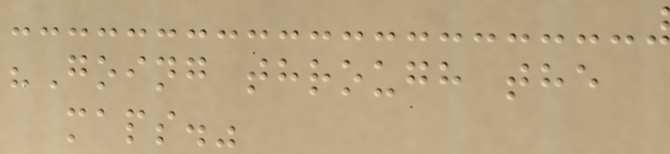"Going through the
maps."
